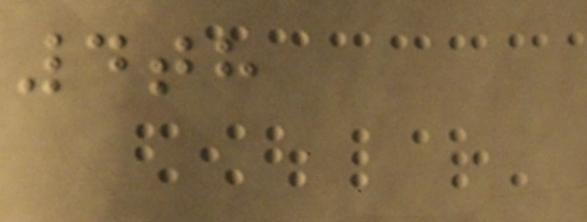4th
